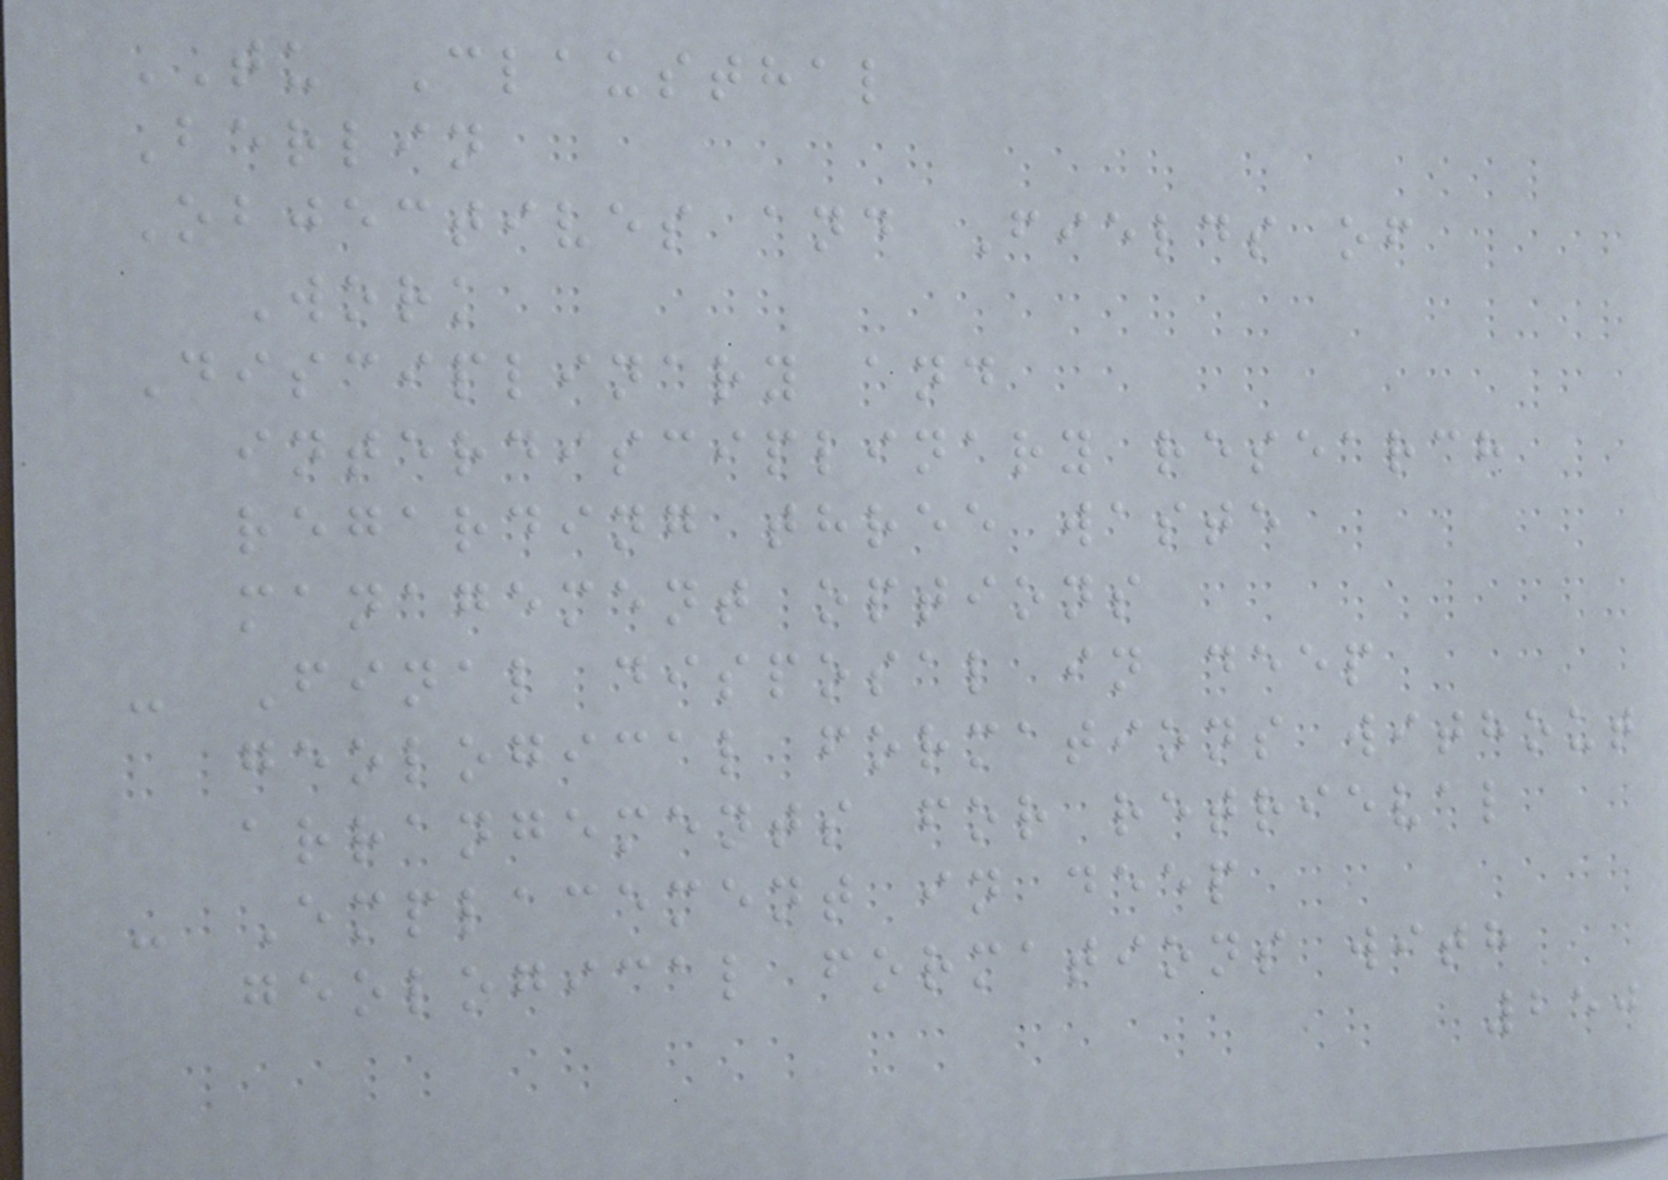TU Clausthal
Berlin
Objectives and Fields of
Work
Disciplinary and
interdisciplinary research
regarding three waste
management options
- Final disposal in deep
geological formations without
arrangements for retrieval
- Emplacement in deep
geological formations with
250
